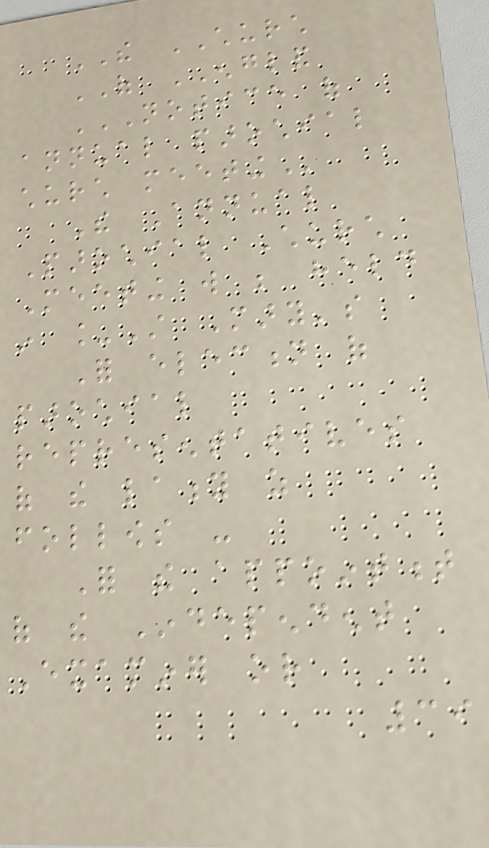THE CHURCH
OF ENGLAND
NOTICE OF
ANNUAL PAROCHIAL
CHURCH MEETING
The Annual
Parochial Church
Meeting will be held
in _St Mary's
For election of
parochial
representatives
of the laity as
follows -
For the appointment
of the Independent
Examiner or
39
